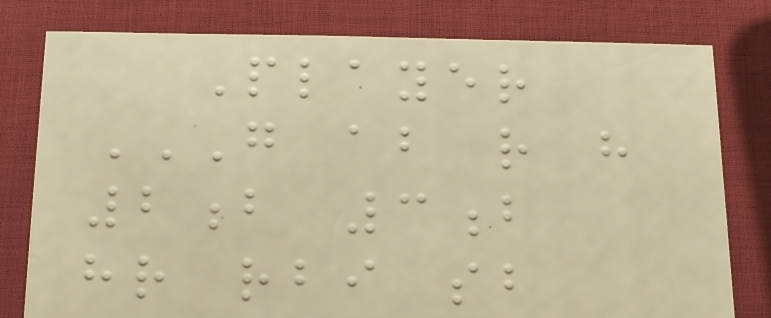Player
G AB R H
2B 3B
HR RBI SB
